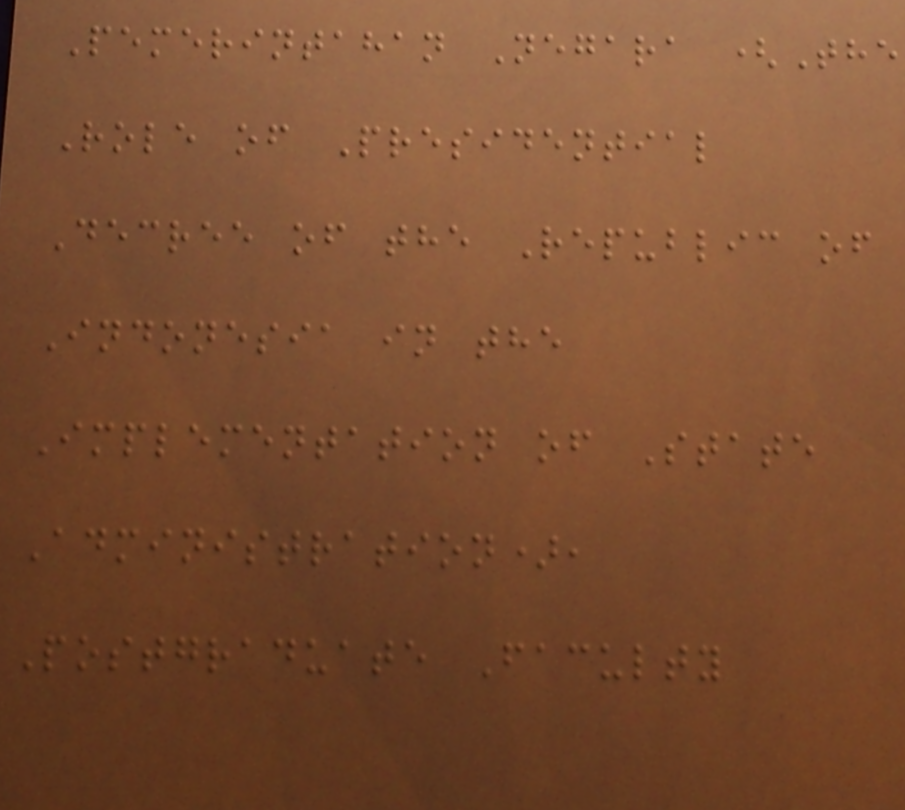Pemerintahan Negara (The
Role of Presidential
Decree of the Republic of
Indonesia in the
Implementation of State
Administration),
Postgraduate Faculty
